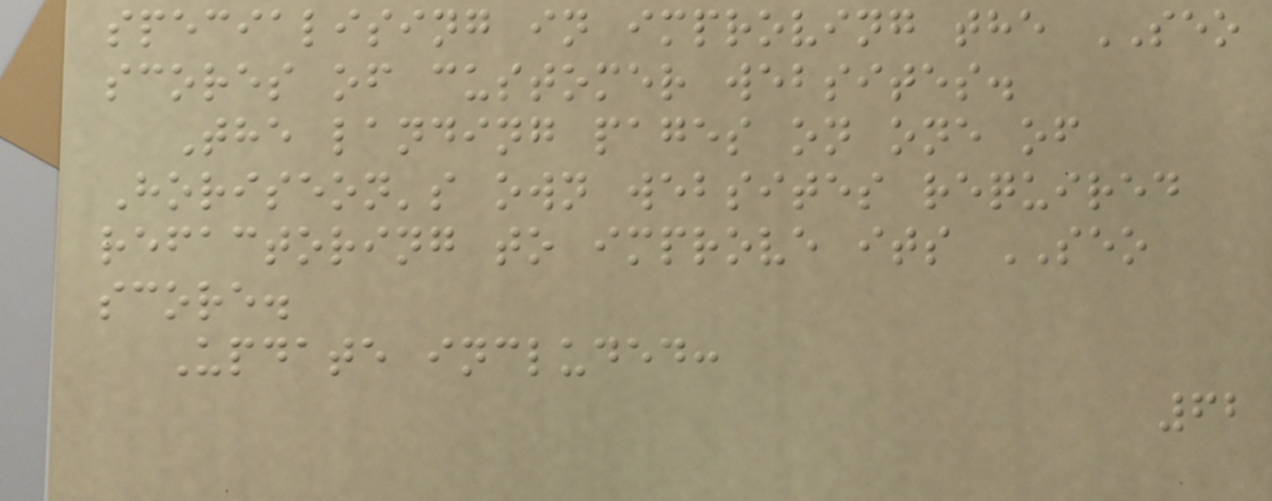specialising in improving the SEO
scores of customer websites.
The landing pages on one of
Horiseon's own websites required
refactoring to improve its SEO
score.
Update included:
62
